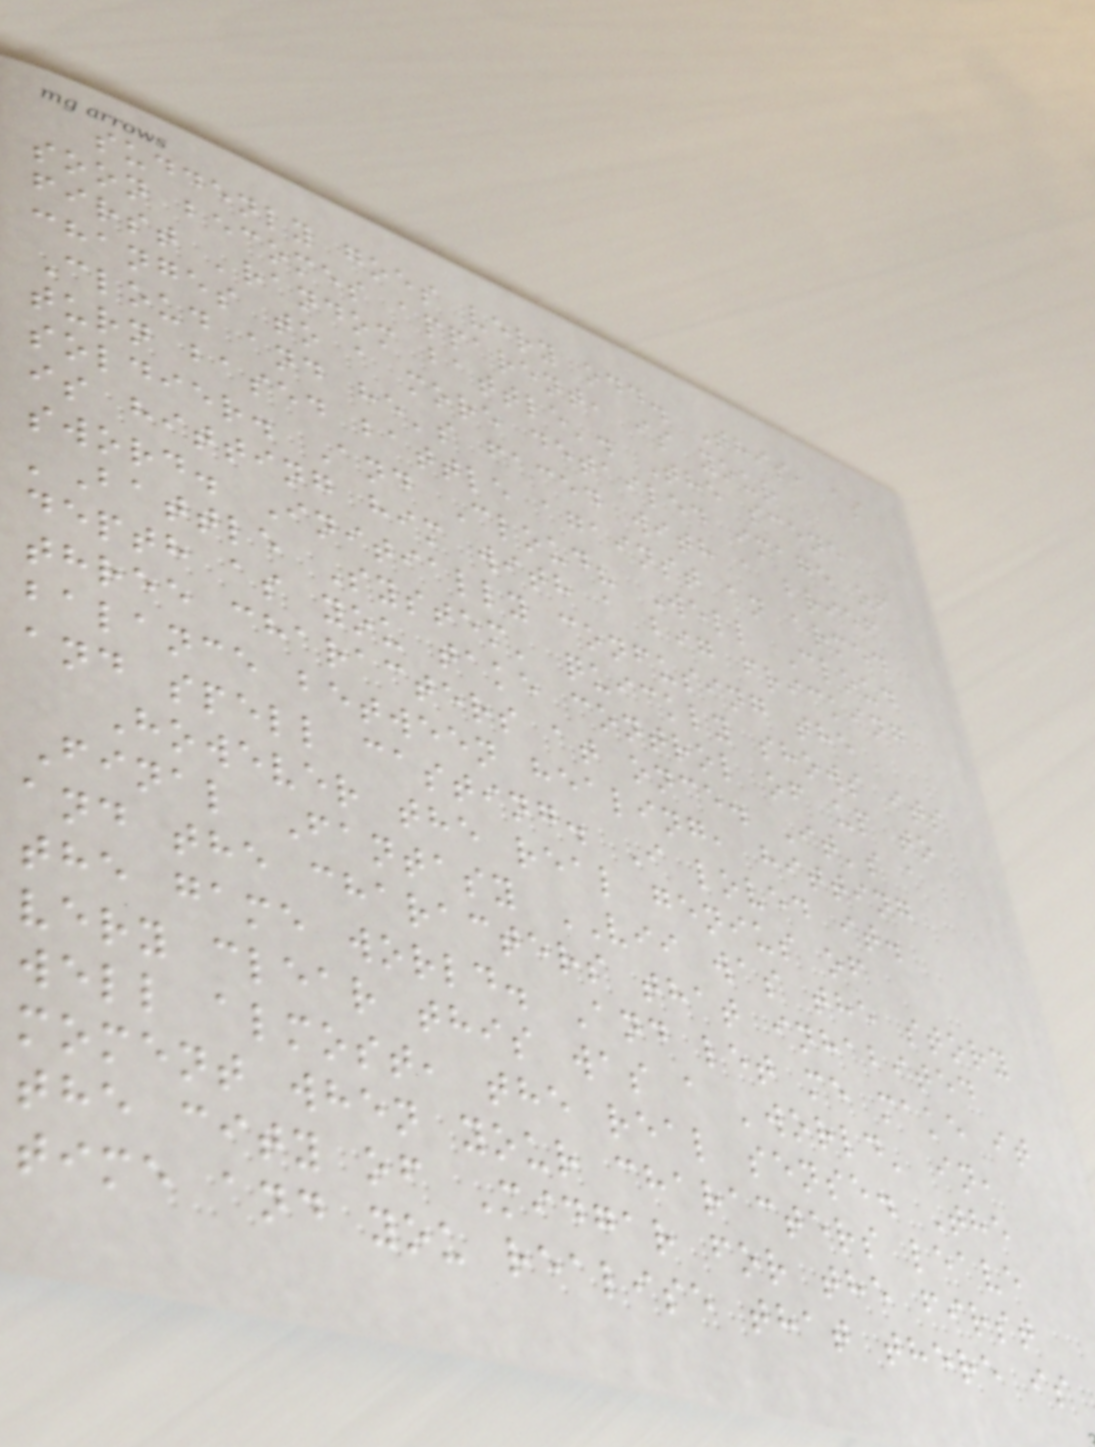suddenly goes very odd. This, as
soon becomes apparent, is your
first 'random battle'. The scene
changes to a more detailed image of
Cloud and he's faced with a brief
turn based battle against an armed
soldier. And Cloud? Well Cloud
is hitting him with a big fricking
sword. Initially confusing the
'Battle System' quickly shows its
depth as you take control of up to
three characters at once. It's a
balance between healing, hitting
and spell casting. I loved it.
However the real genius of
Final Fantasy VII was the story
and the characters that inhabited
the game world. And let me make it
very clear this was a 'world' in,
well almost, the real sense. The
moment when your characters leave
the city of Midgar for the first
time and you realise that there is
